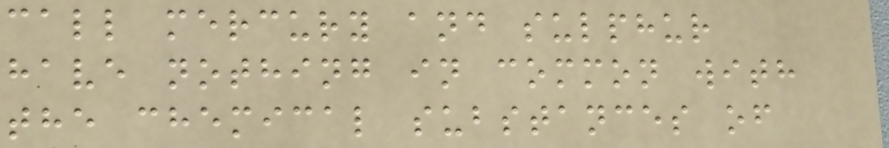call mercury and sulphur
have nothing in common with
the chemical substances of
